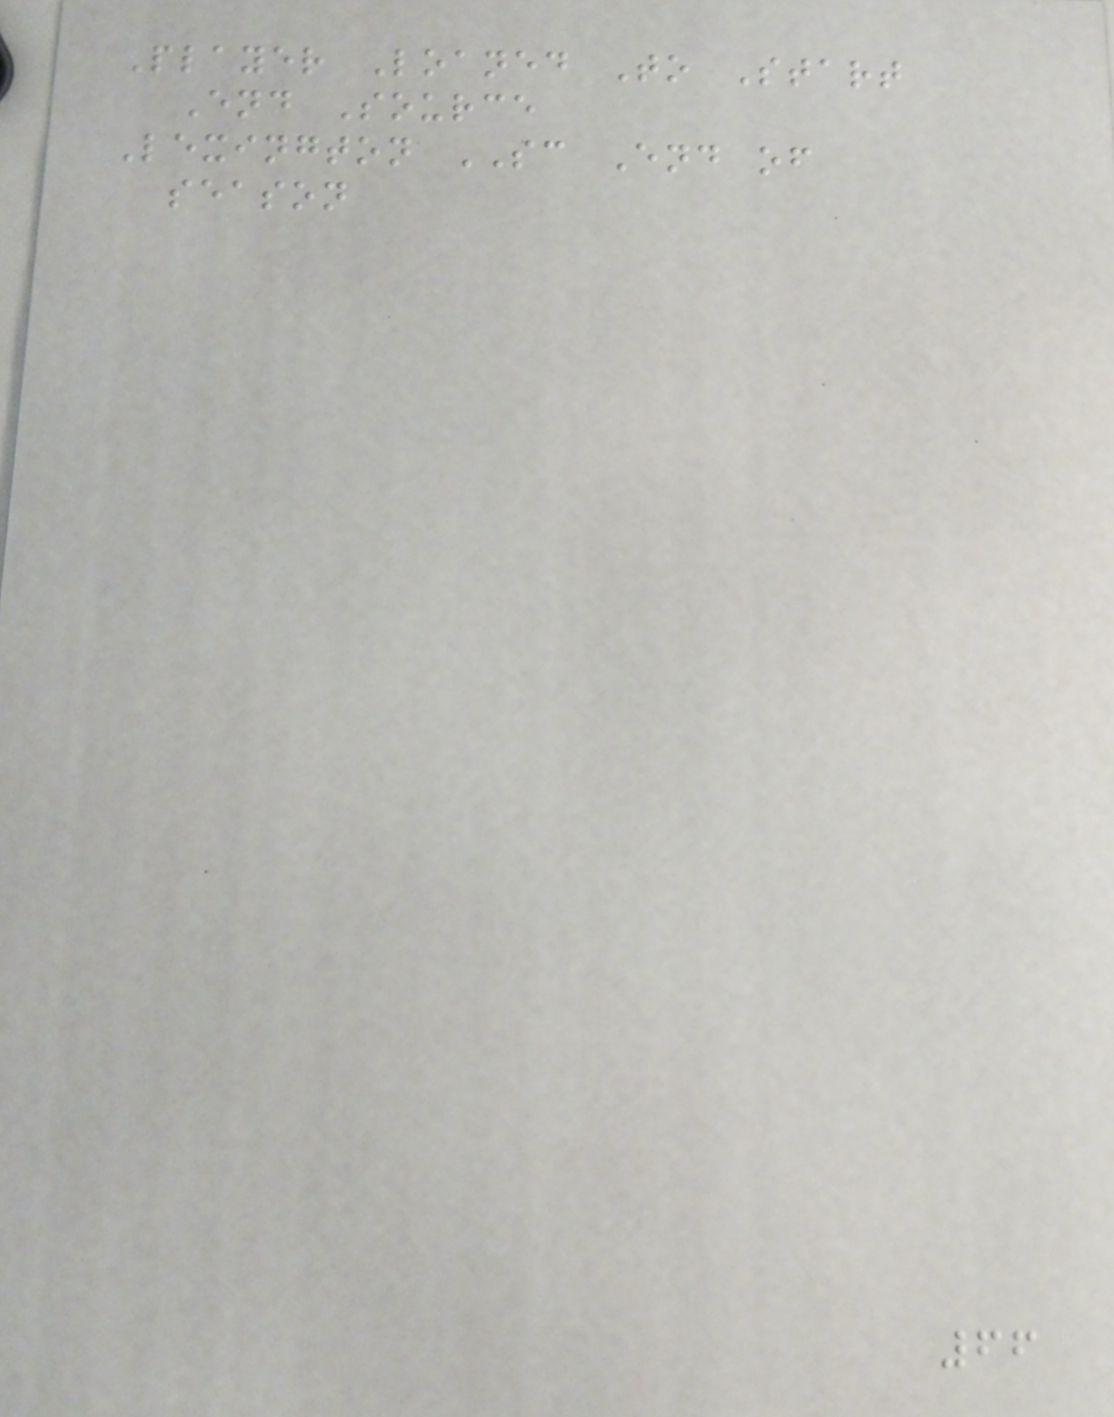Player Loaned To Start
End Source
Lexington SC End of
season
66
